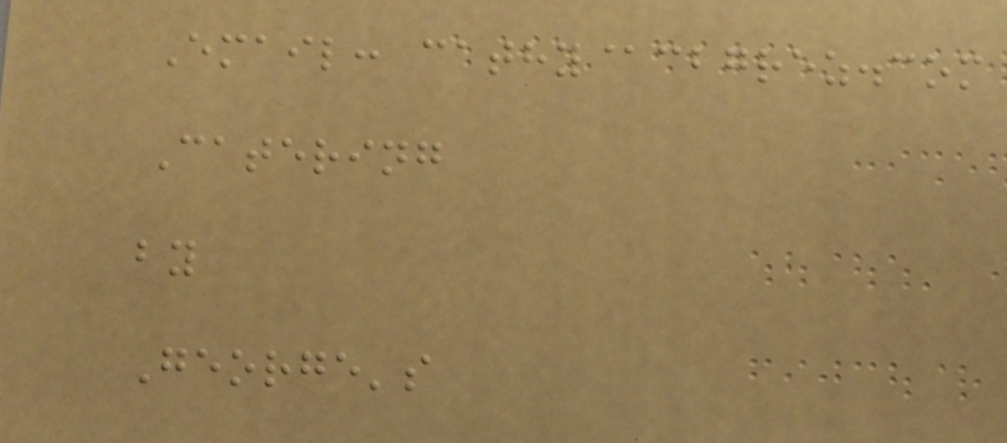Email: cathy@cbgrez.com
Catering
by
George's
